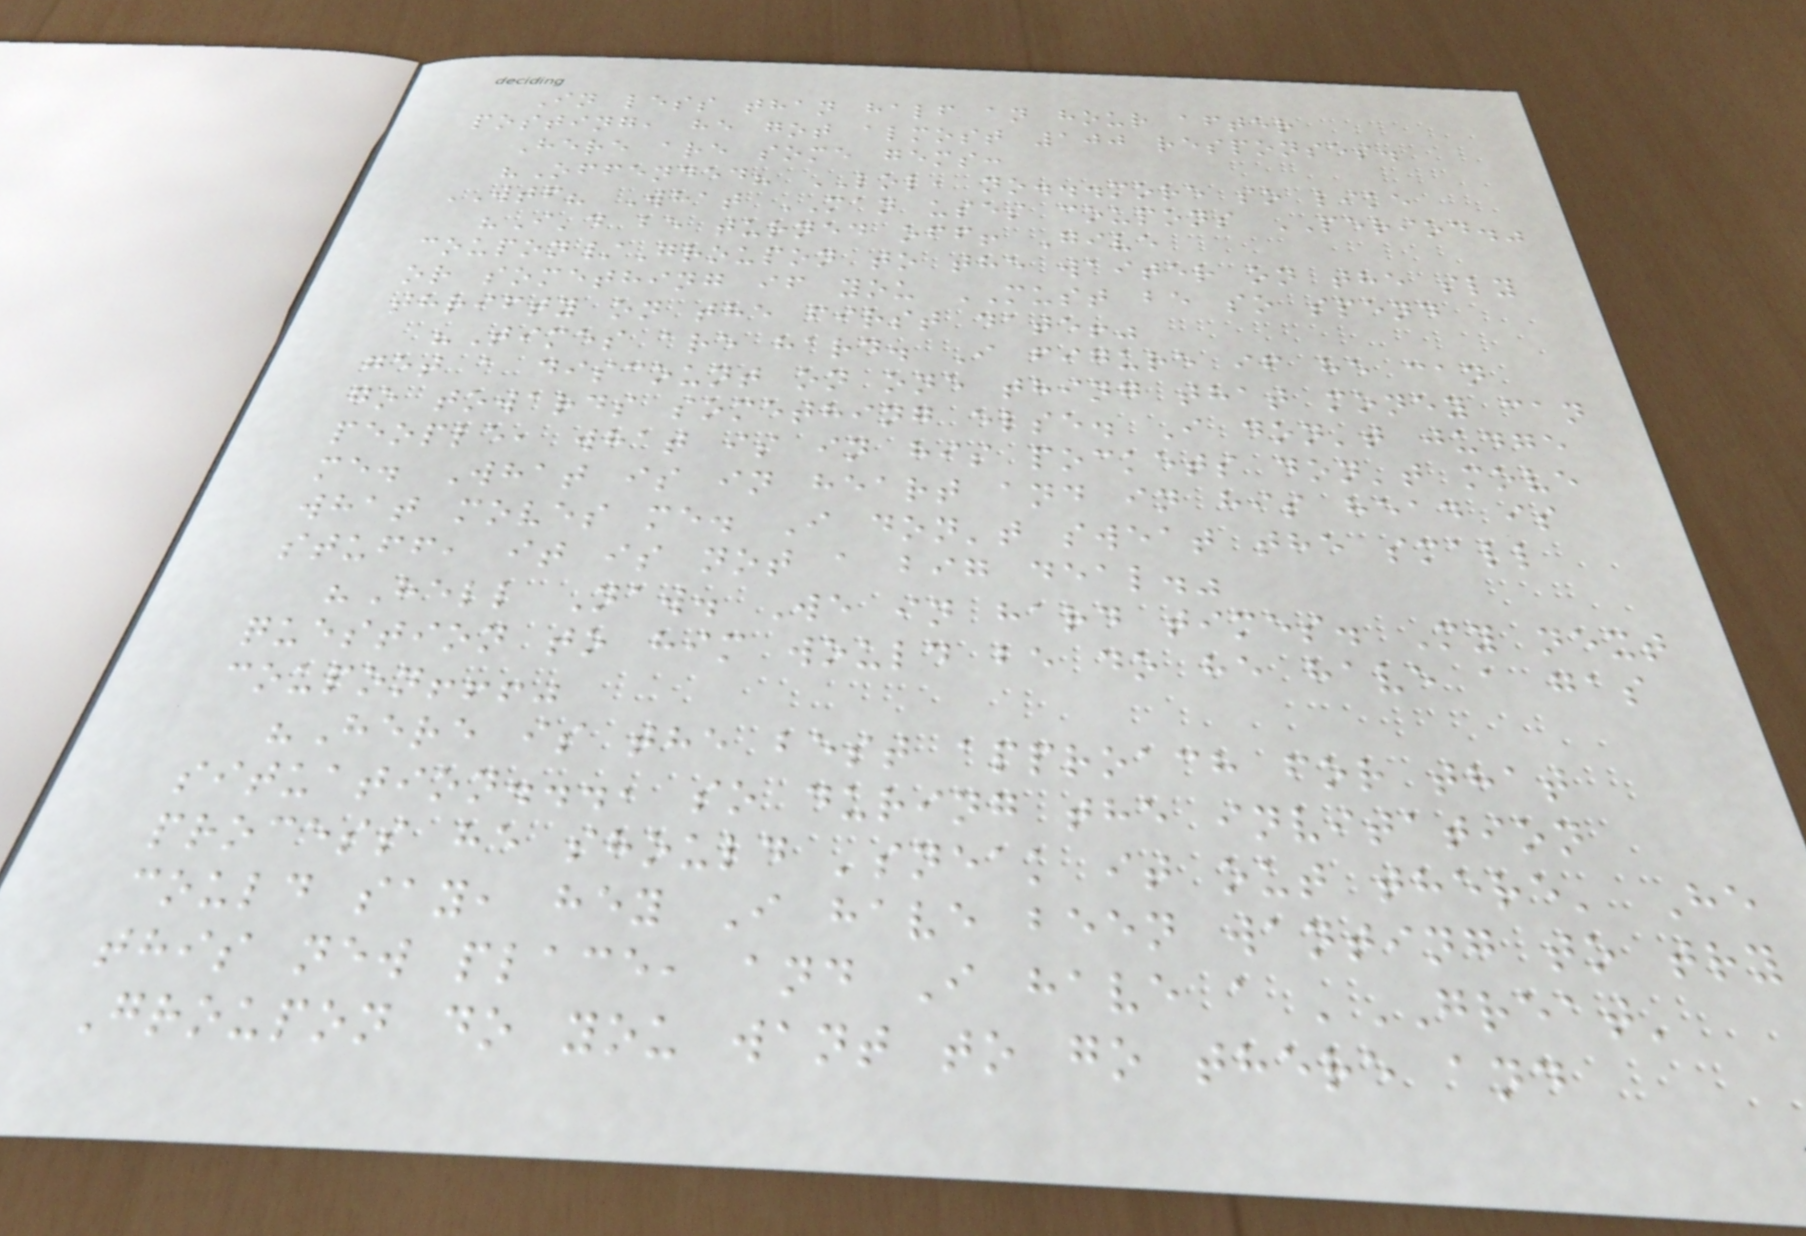In less than half an hour after
posting, he got almost 100 responses.
Here are some gems:
"Offended? LOL, no...more so like
WTF? What MAN uses coupons PERIOD."
"I'd be turned off! Give
coupon/Groupon to the waiter on the sly
or something if you MUST be so spend
thrifty on the first date!"
"Times are hard. I figure if he can
get a discount on one thing that money can
go towards something else. I don't judge
people, what is in his pockets don't move
me. What is in heart and in his head is
what moves me. I don't sweat the small
stuff, it is not a big deal."
"Hell Naw. We in hard times. My next
question to him would be do he have a gas
coupon!!!"
"Here is the best approach for that
situation..., so during the invitation
process he should 'sneak it out there' He
could say, hey I have been wanting to try
this new place, and I have a 'GREAT'
Groupon do you want to go there and
